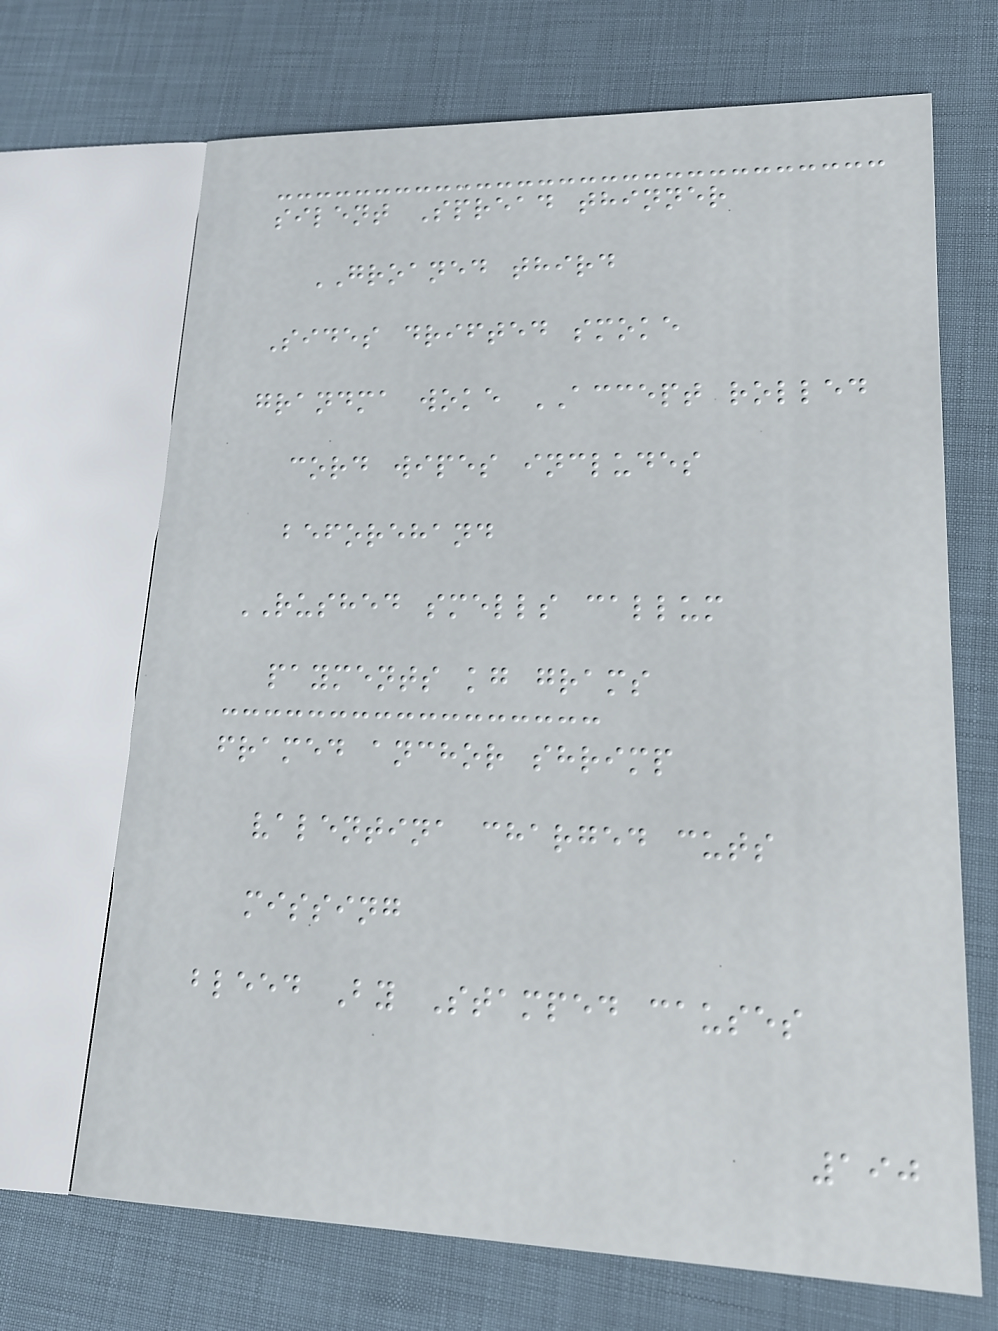silent Spread thinner
GROANED third
Sides drifted smoke
grandma woke ACCEPT rolled
cord wipes includes
beforehand
RUSHED smells callum
payments kg grams
framed anchor shrimp
valentina charged cuts
missing
bleed By Stamped causes
190
